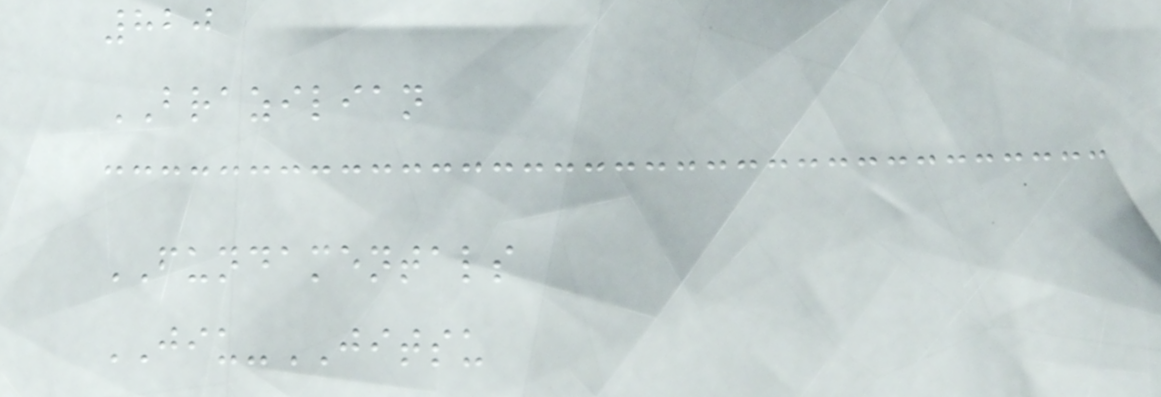820
BRAZILIAN
FUNDAMENTALS
JIU-JITSU
